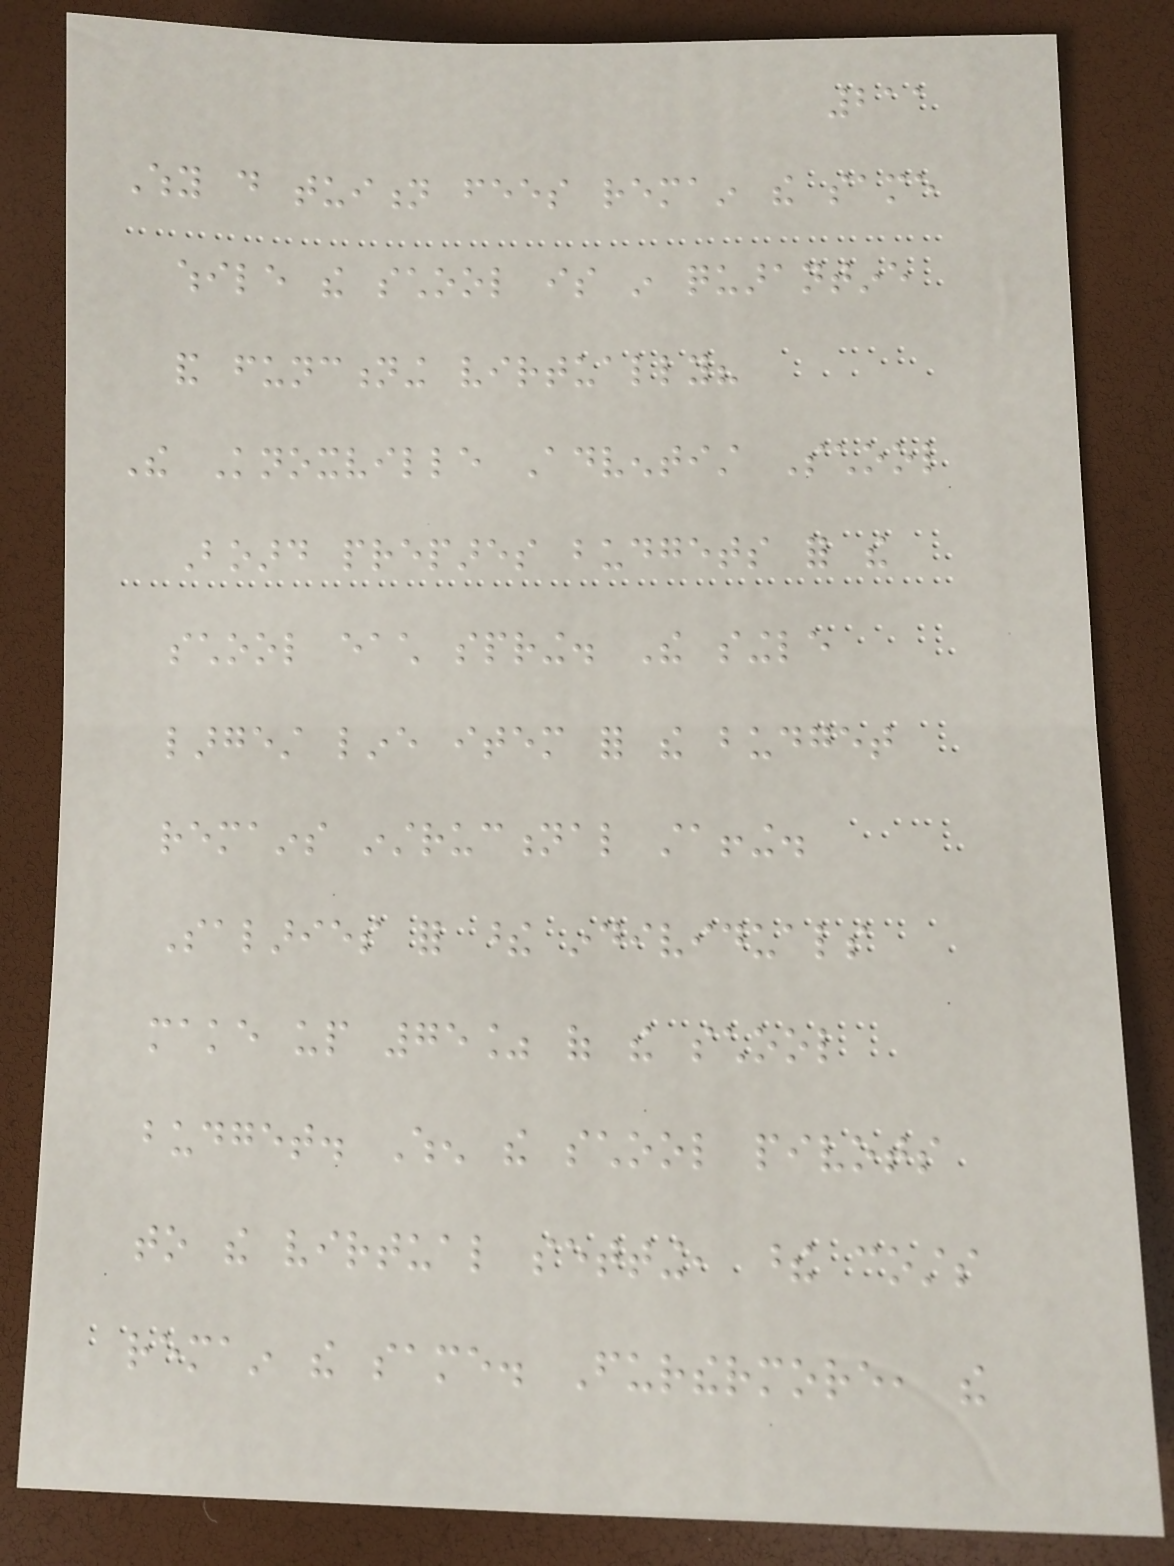211
Why do tuition fees remain the same
while the school is in quarantine
and functioning virtually?
The Knoxville Adventist School
Board prepares budgets for the
school each spring. The single
largest line item for the budget
remains instructional staffing.
Salaries for these individuals
make up 75% of the school
budget. When the school pivots
to the virtual setting, these costs
remain the same. Furthermore, the
